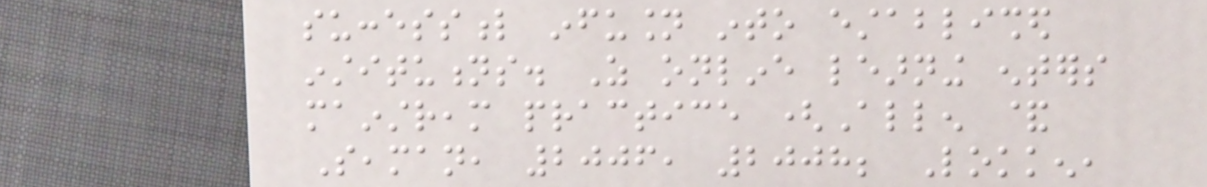successful infusion into established
institutions. As online learning enters
mainstream practice (Allen &
Seaman, 2006, 2008; Lokken,
